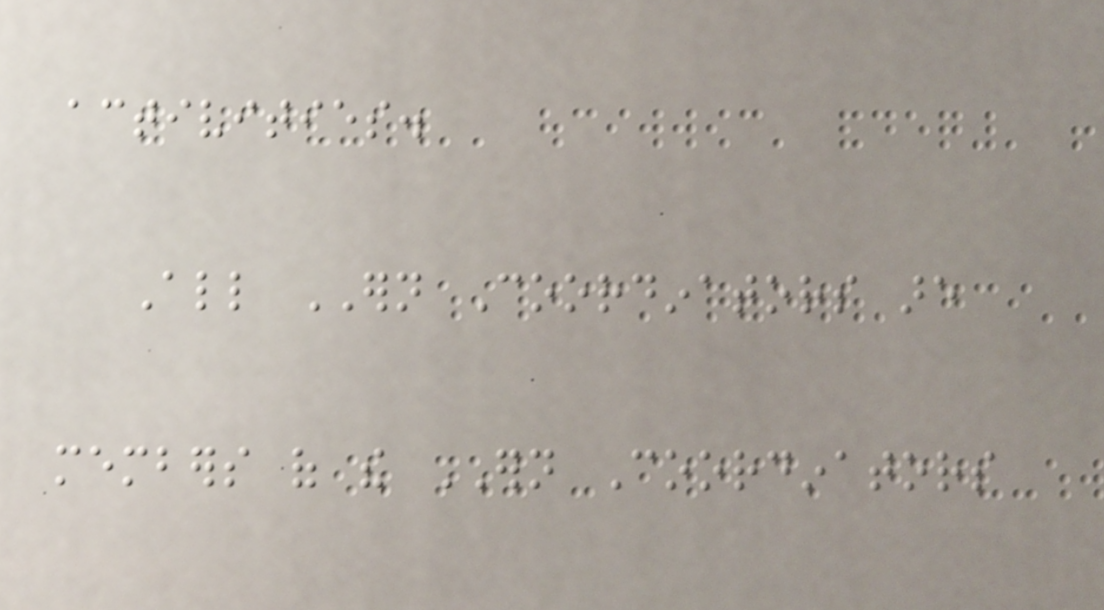activities.
All ERN Coordinators are
members of the ERN Coordinators
